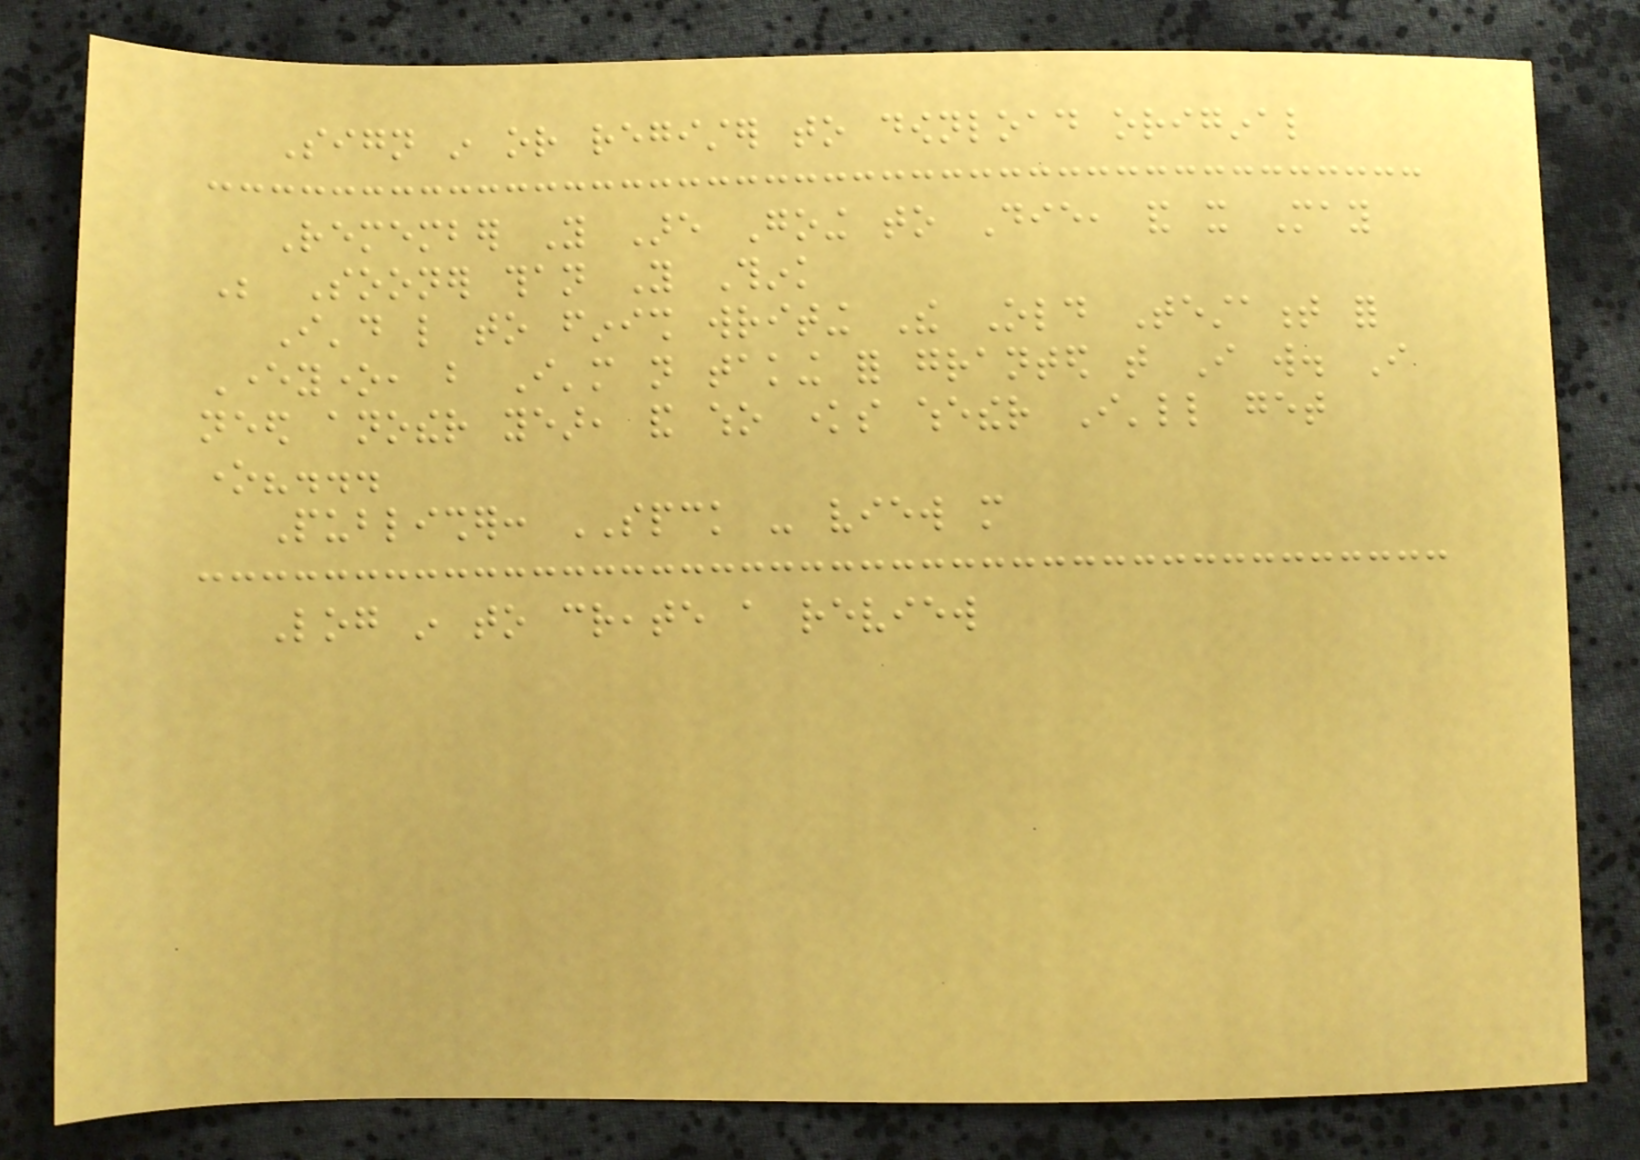Sign in or register to download original
Remember You Are Going to Die, and it May
Be Sooner than You Think
I'd like to finish writing The Old Testament for
Everyone, but I'm not taking for granted that I will. I
need another year, and who knows whether I'll get
one?...
Publisher: SPCK - view more
Log in to create a review
